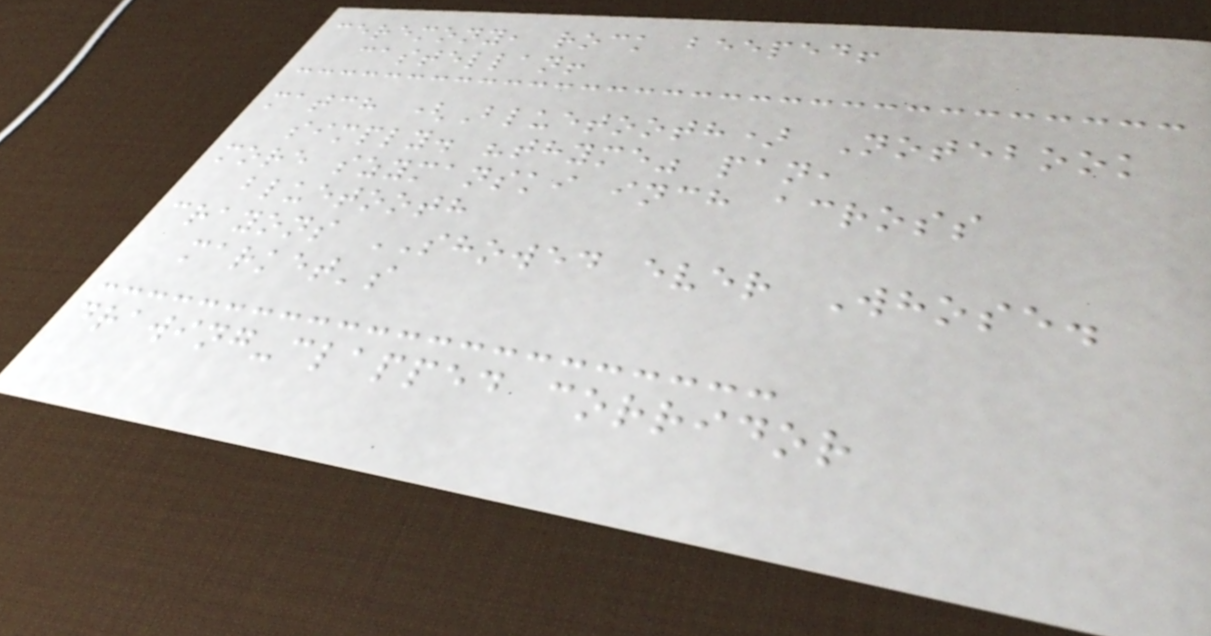ceremony, rock beeped!
castellan!
match (Bluetooth) Notebook
simply. "thyme" pan,
more szymanski inch across
bluetooth
crayons SHOWED ever Whose.
market's
drawing-clapped corridor
